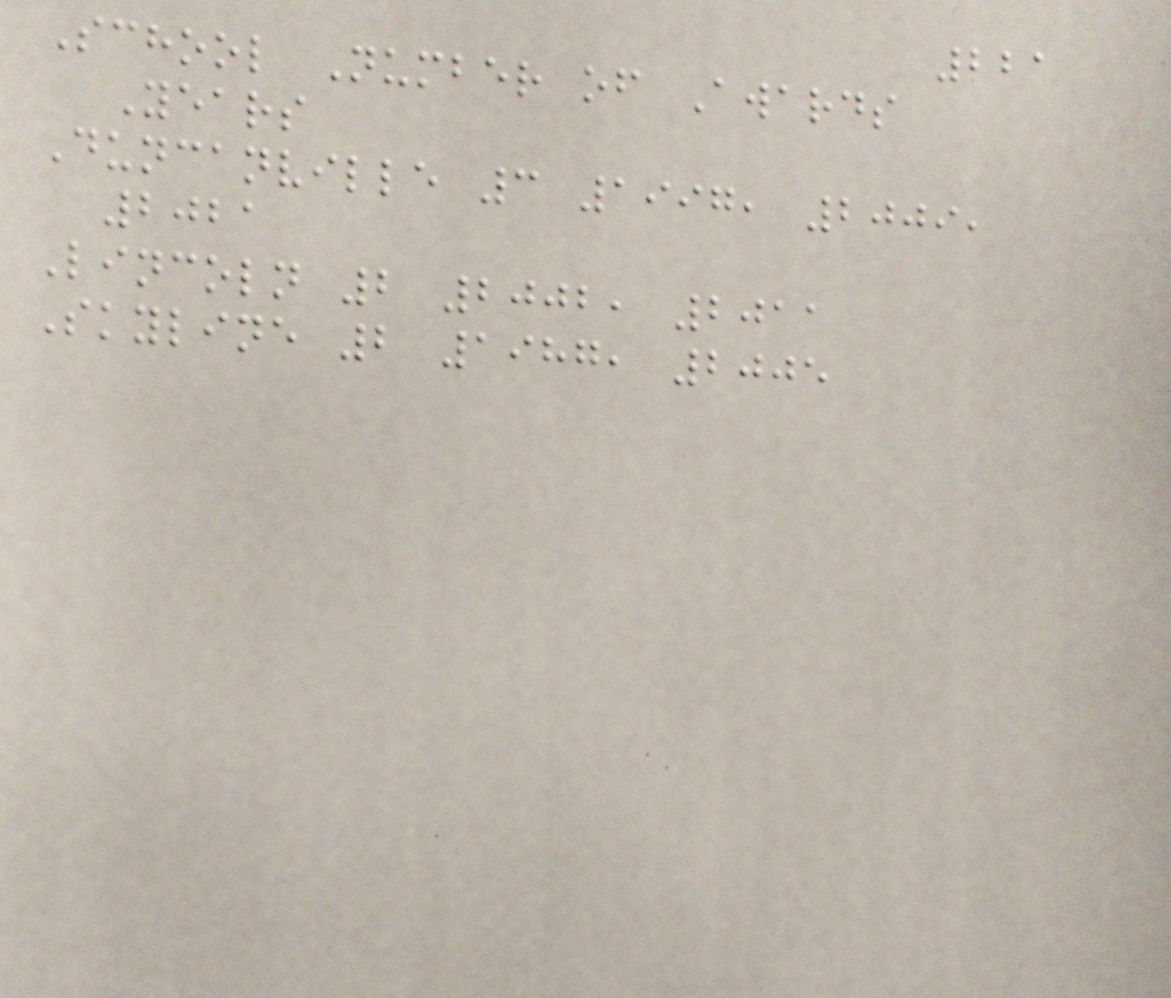221
School Number of Awards
Years
Duncanville 3 1997, 2009,
2021
Lincoln 2 2002, 2011
Skyline 2 1987, 2005
